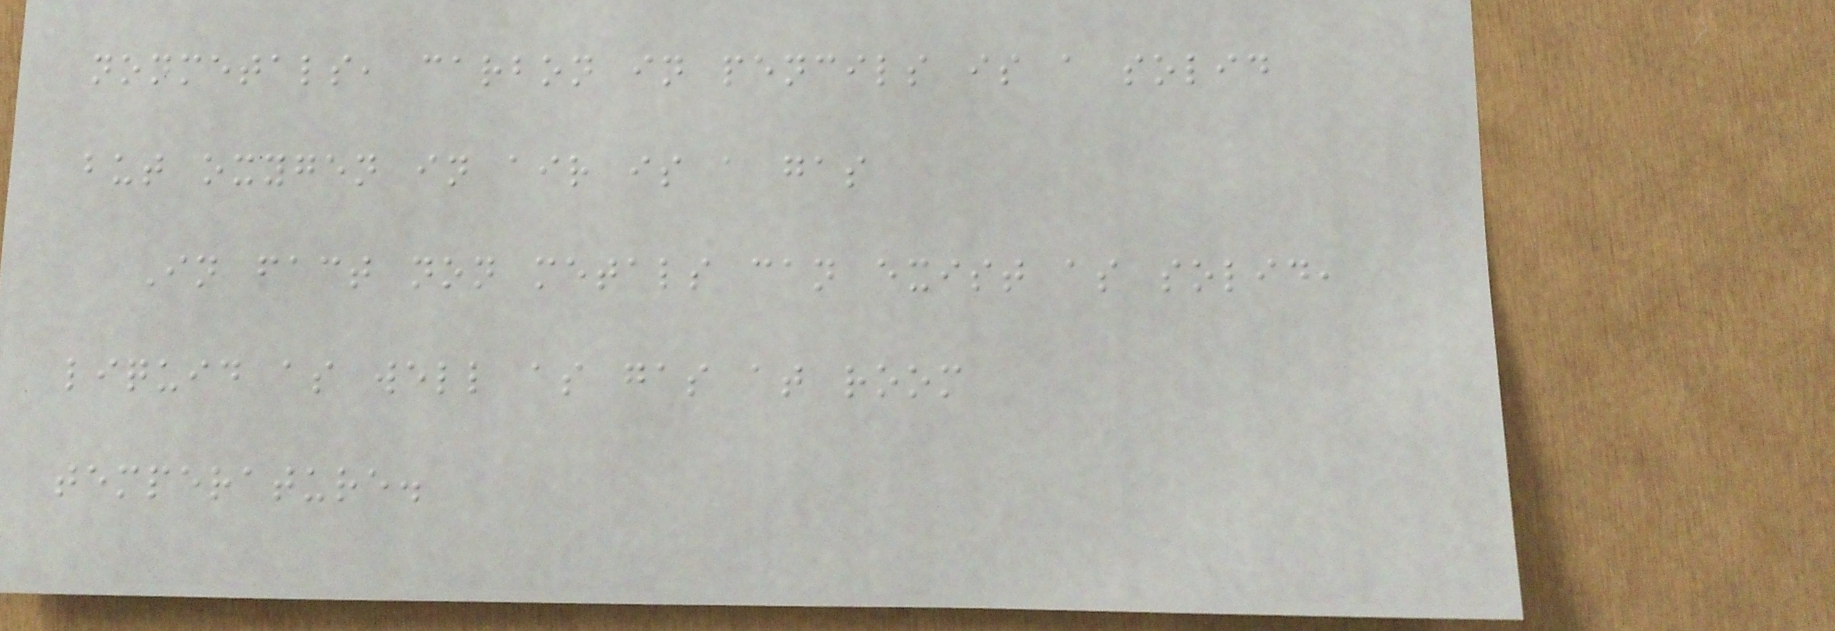nonmetals, carbon in pencils is a solid
but oxygen in air is a gas
In fact non metals can exist as solid,
liquid as well as gas at room
temperature.
